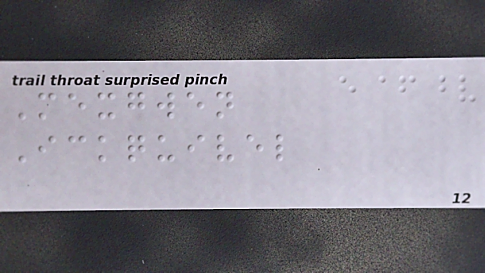Mexgwen
Ickquivel
